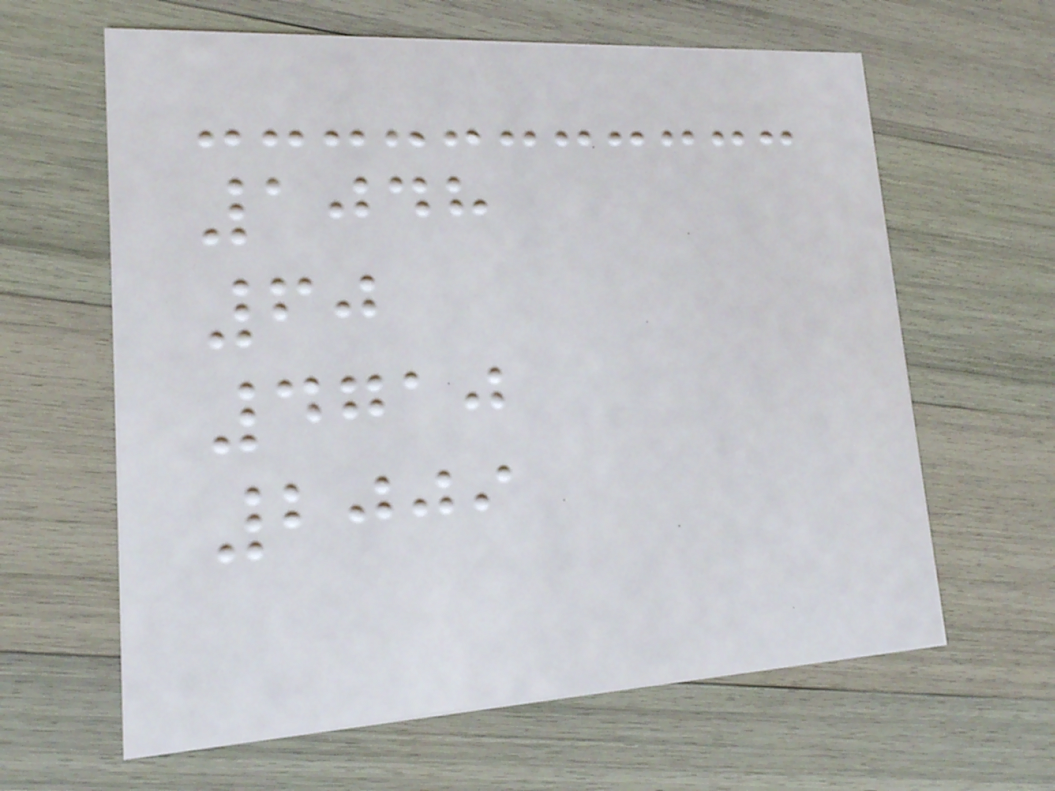1048
60
4710
2009
